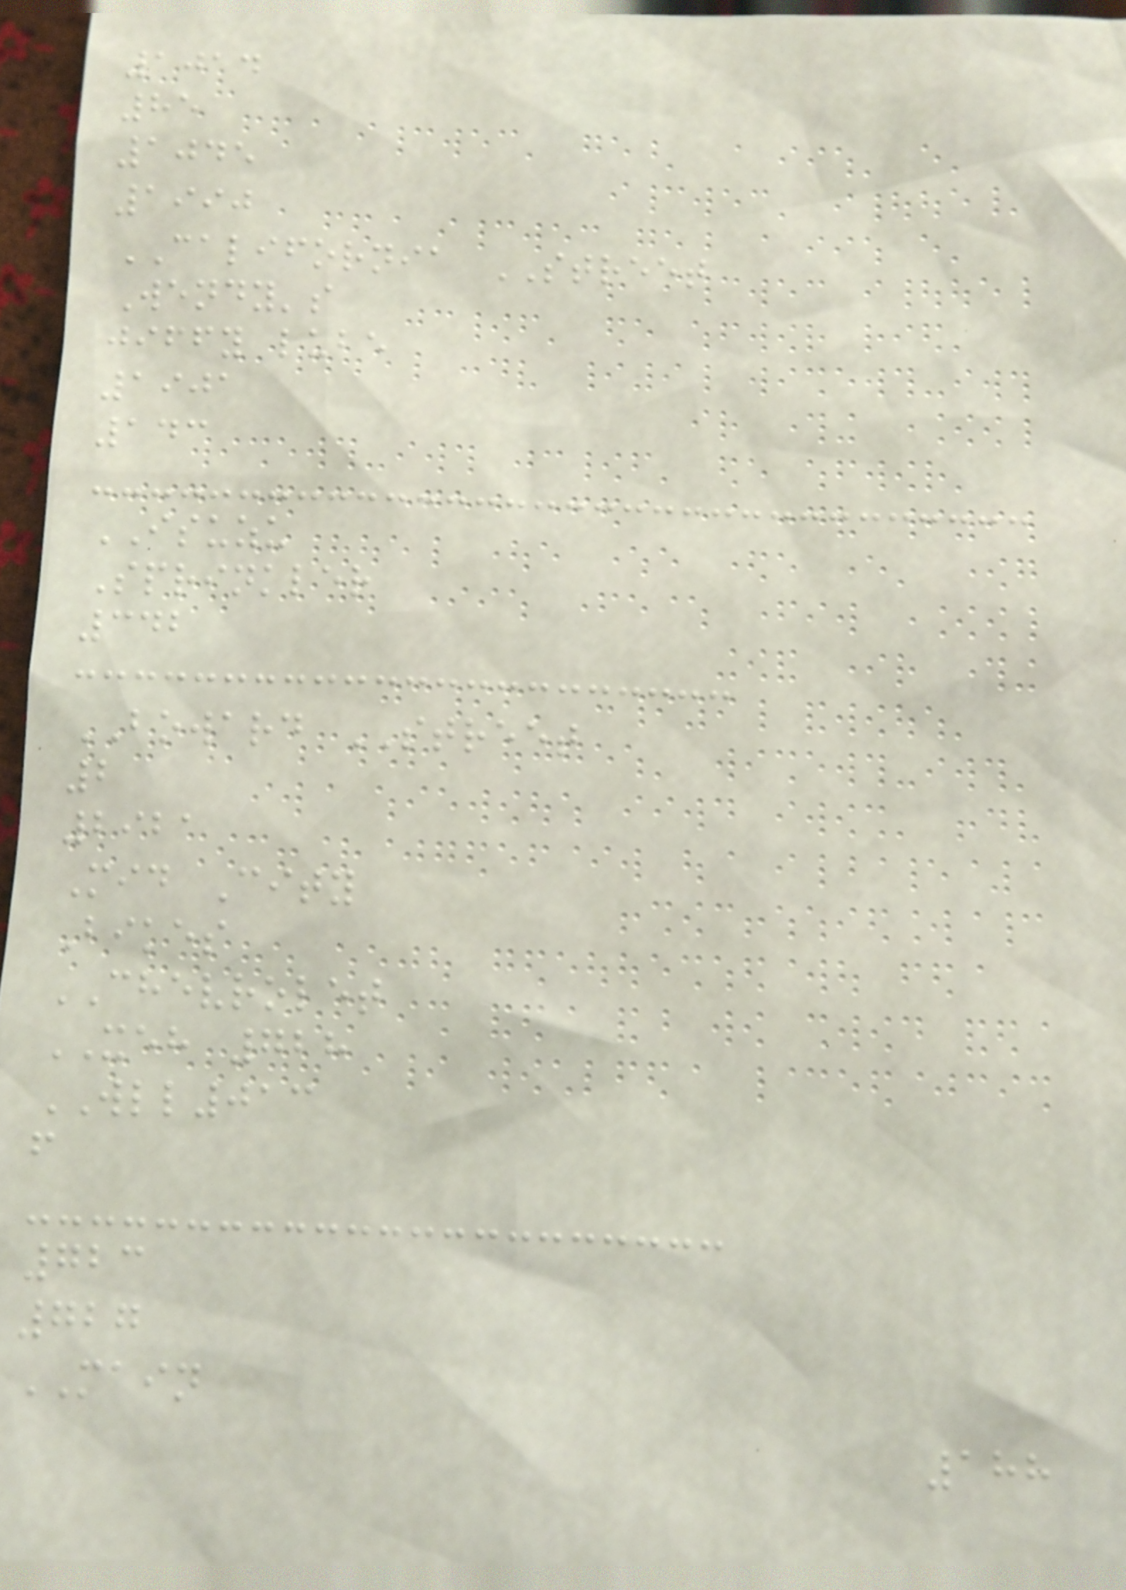1014
85
1045
1990
CALIFORNIA STREET
Wendy's
jiffy lube
1901
143
ISUZU
Sprinkler
342
BOWARD STREET
2
2921
Mid City
Bikes
CHEVROLET
XEH 728
WLL013
f
723
727
MAIN
188
